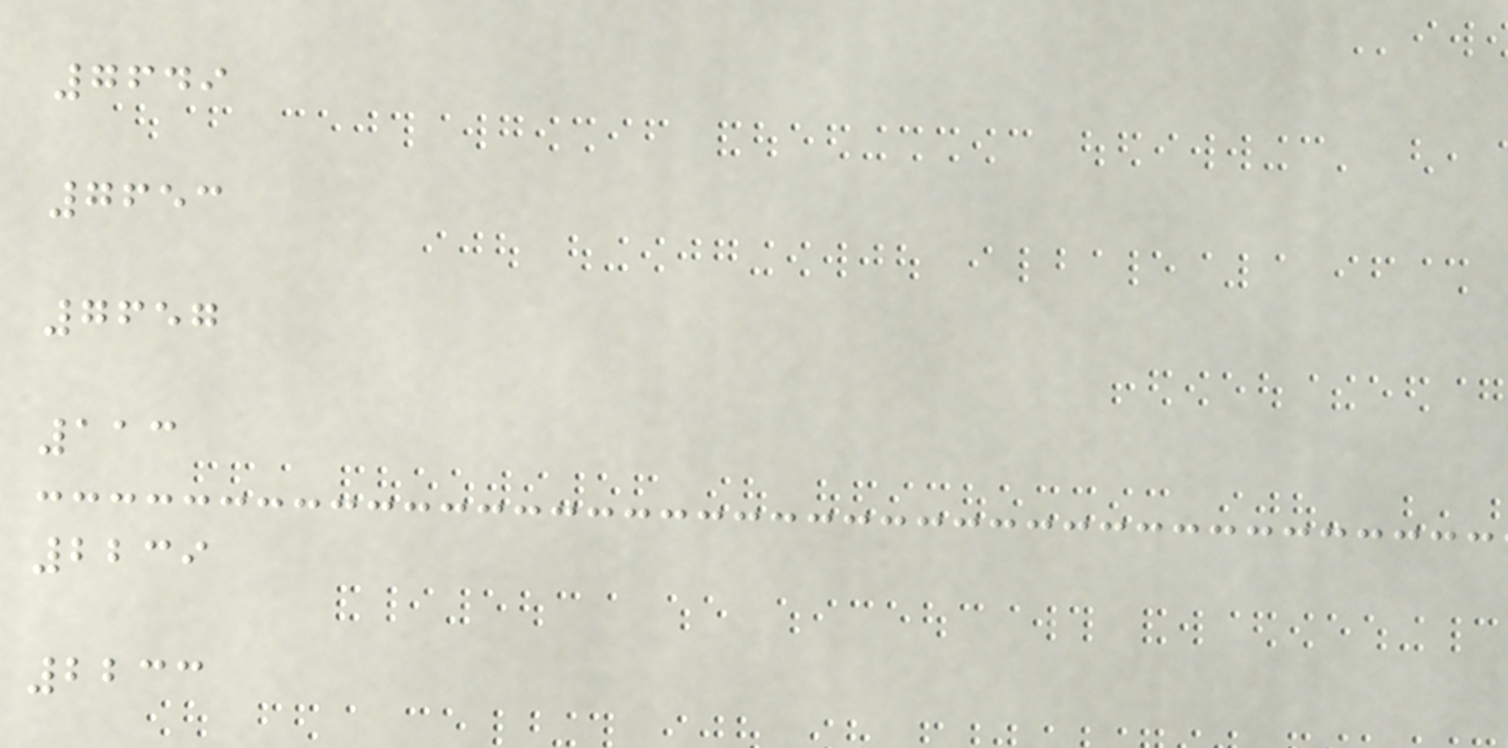7649
7653
7657
113
2239
2233
